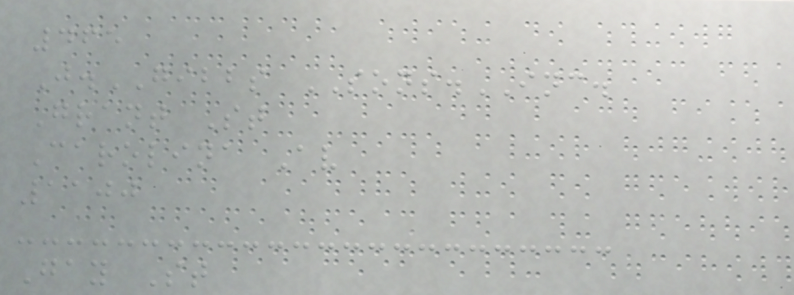465
J.GIBBS SONS.INC.
Grant St
Carolina Av
1100
Gay St
